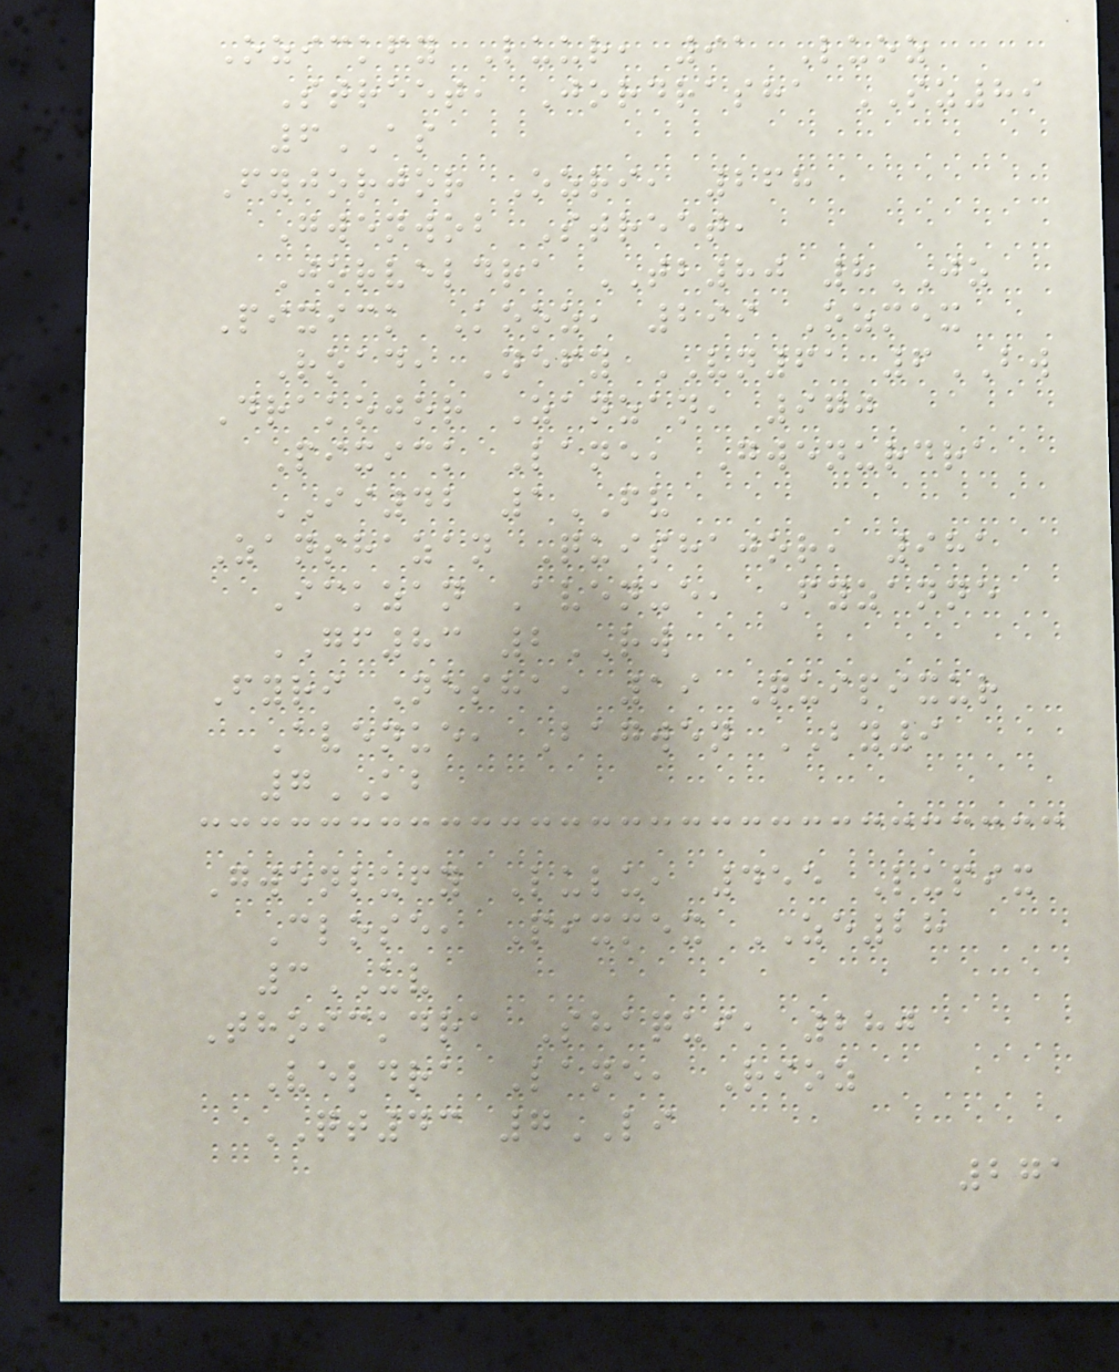Ozickfy Luur, 91 Luoz
Street, Jordrasha SZ89
6AS
Fyjorjor Ozri, 268
Gwenwob Street,
Jorveldra TB80 8JZ
Pixick Kooz, 299 Ozmex
Road, Nefy VN61 6BW
Drakojor Zanzan, 970
Pixick Lane, Gwenurdra
II42 1FV
Zanshazan Quishajor, 981
Ickzan Avenue, Fyzanne
GF83 2RW
Fyri Nesha, 19 Quipixur
Avenue, Bagwen BY9
7KB
Gwenlufy Lulu, 455 Lupix
Close, Pixmex ZE28
3UV
Thoickdra Shaqui, 280
Veldra Lane, Rioz
QT43 7LI
271
